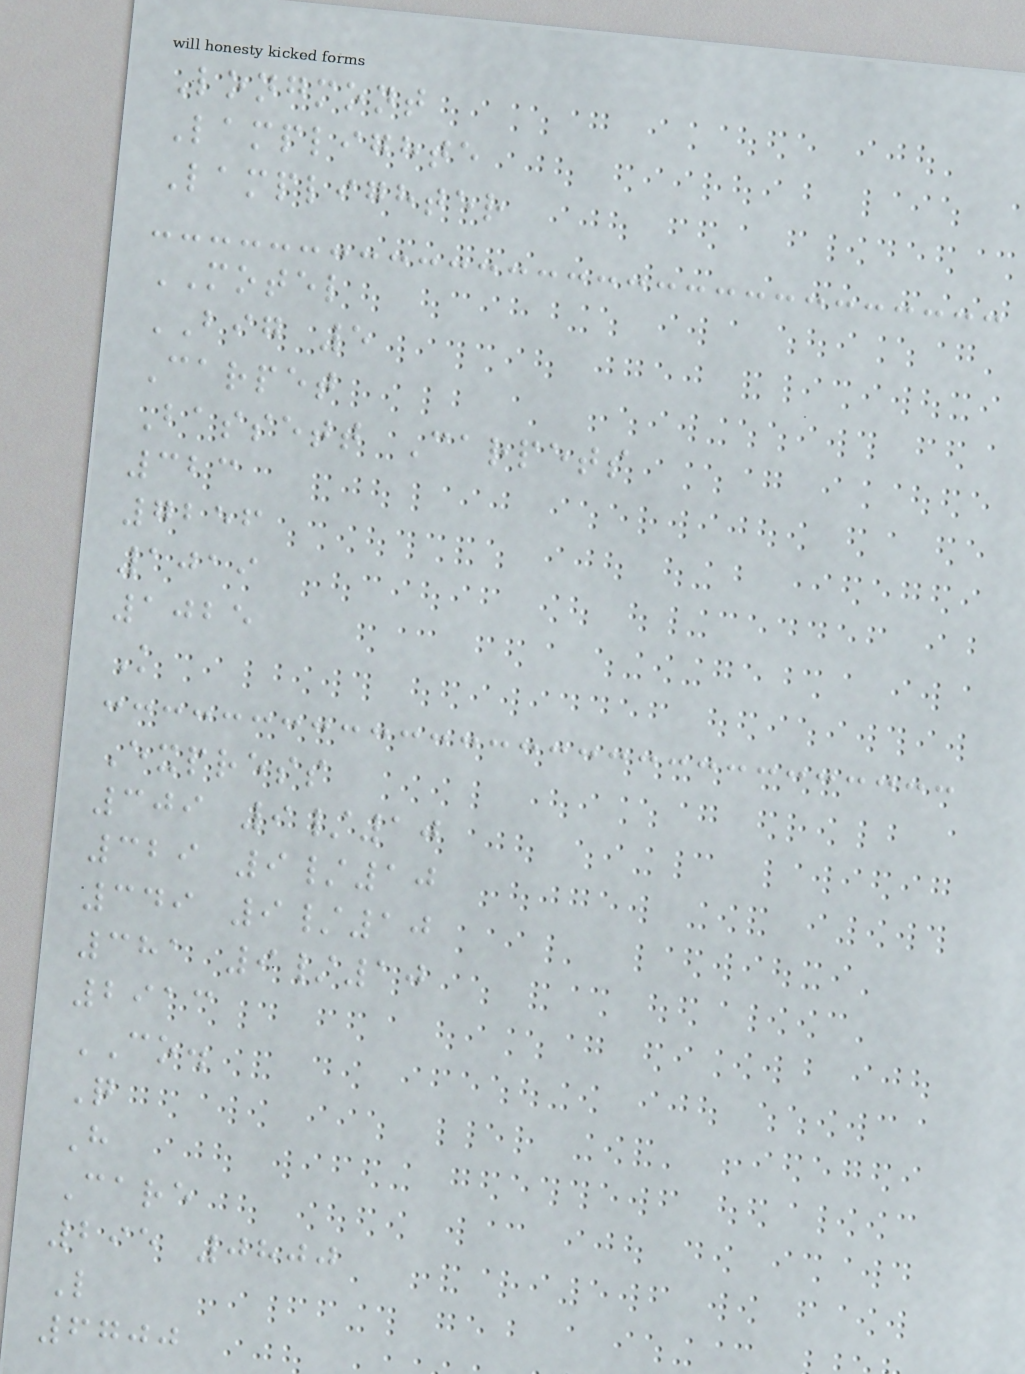Longmont
Lamplighte
Lamplighter
MOTEL
BIG 5
Carpet
Bassett Carpets
323
7256
1019
1025
K
Express
309 9/10
329 9/10
349 9/10
381 9/10
2913
CO.
Q
H
Care
295 0800
L
6700
